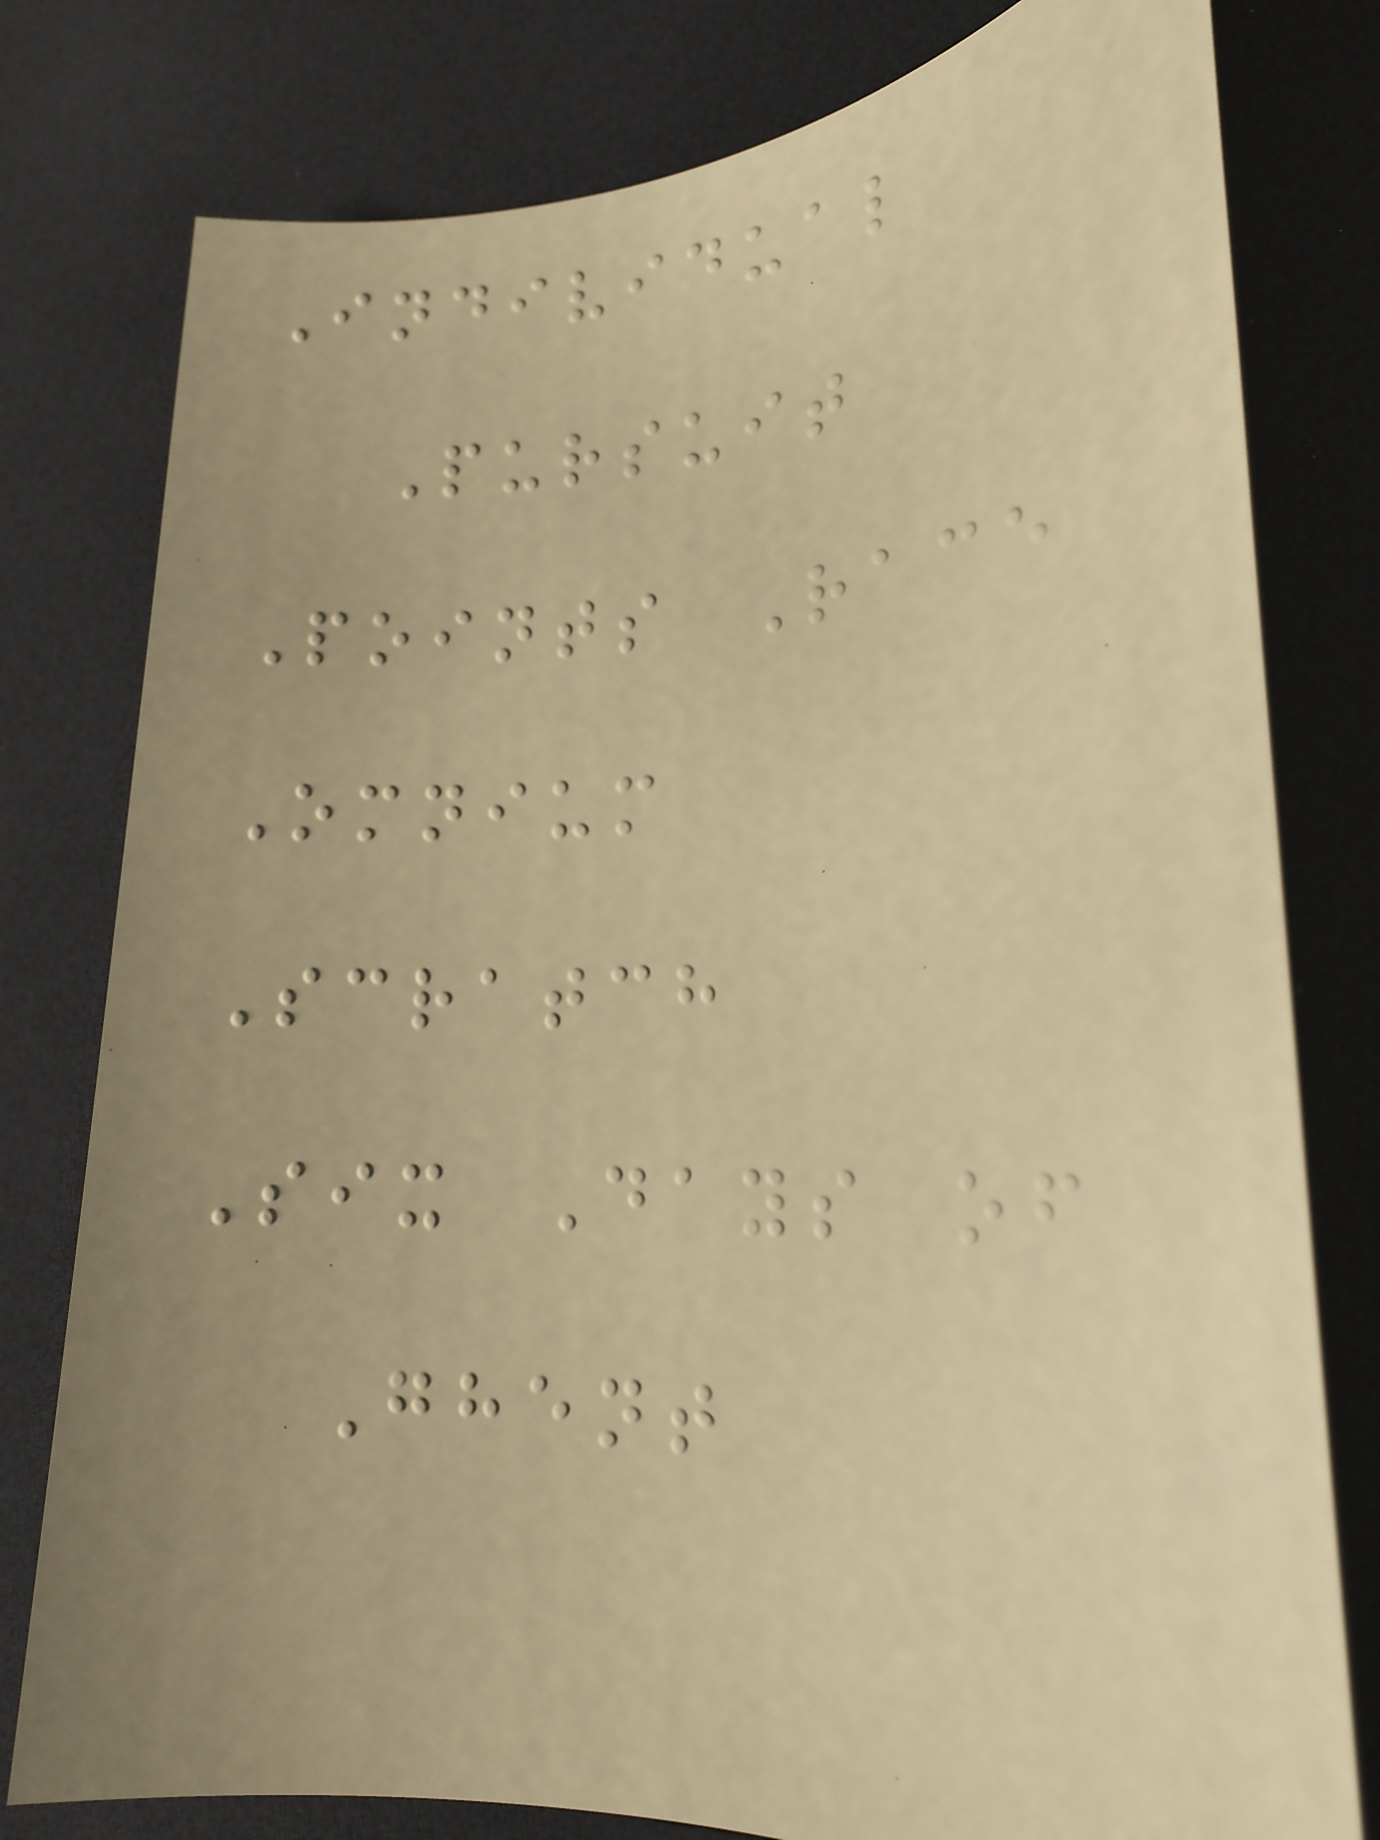Individual
Pursuit
Points Race
Omnium
Scratch
Six Days of
Ghent
